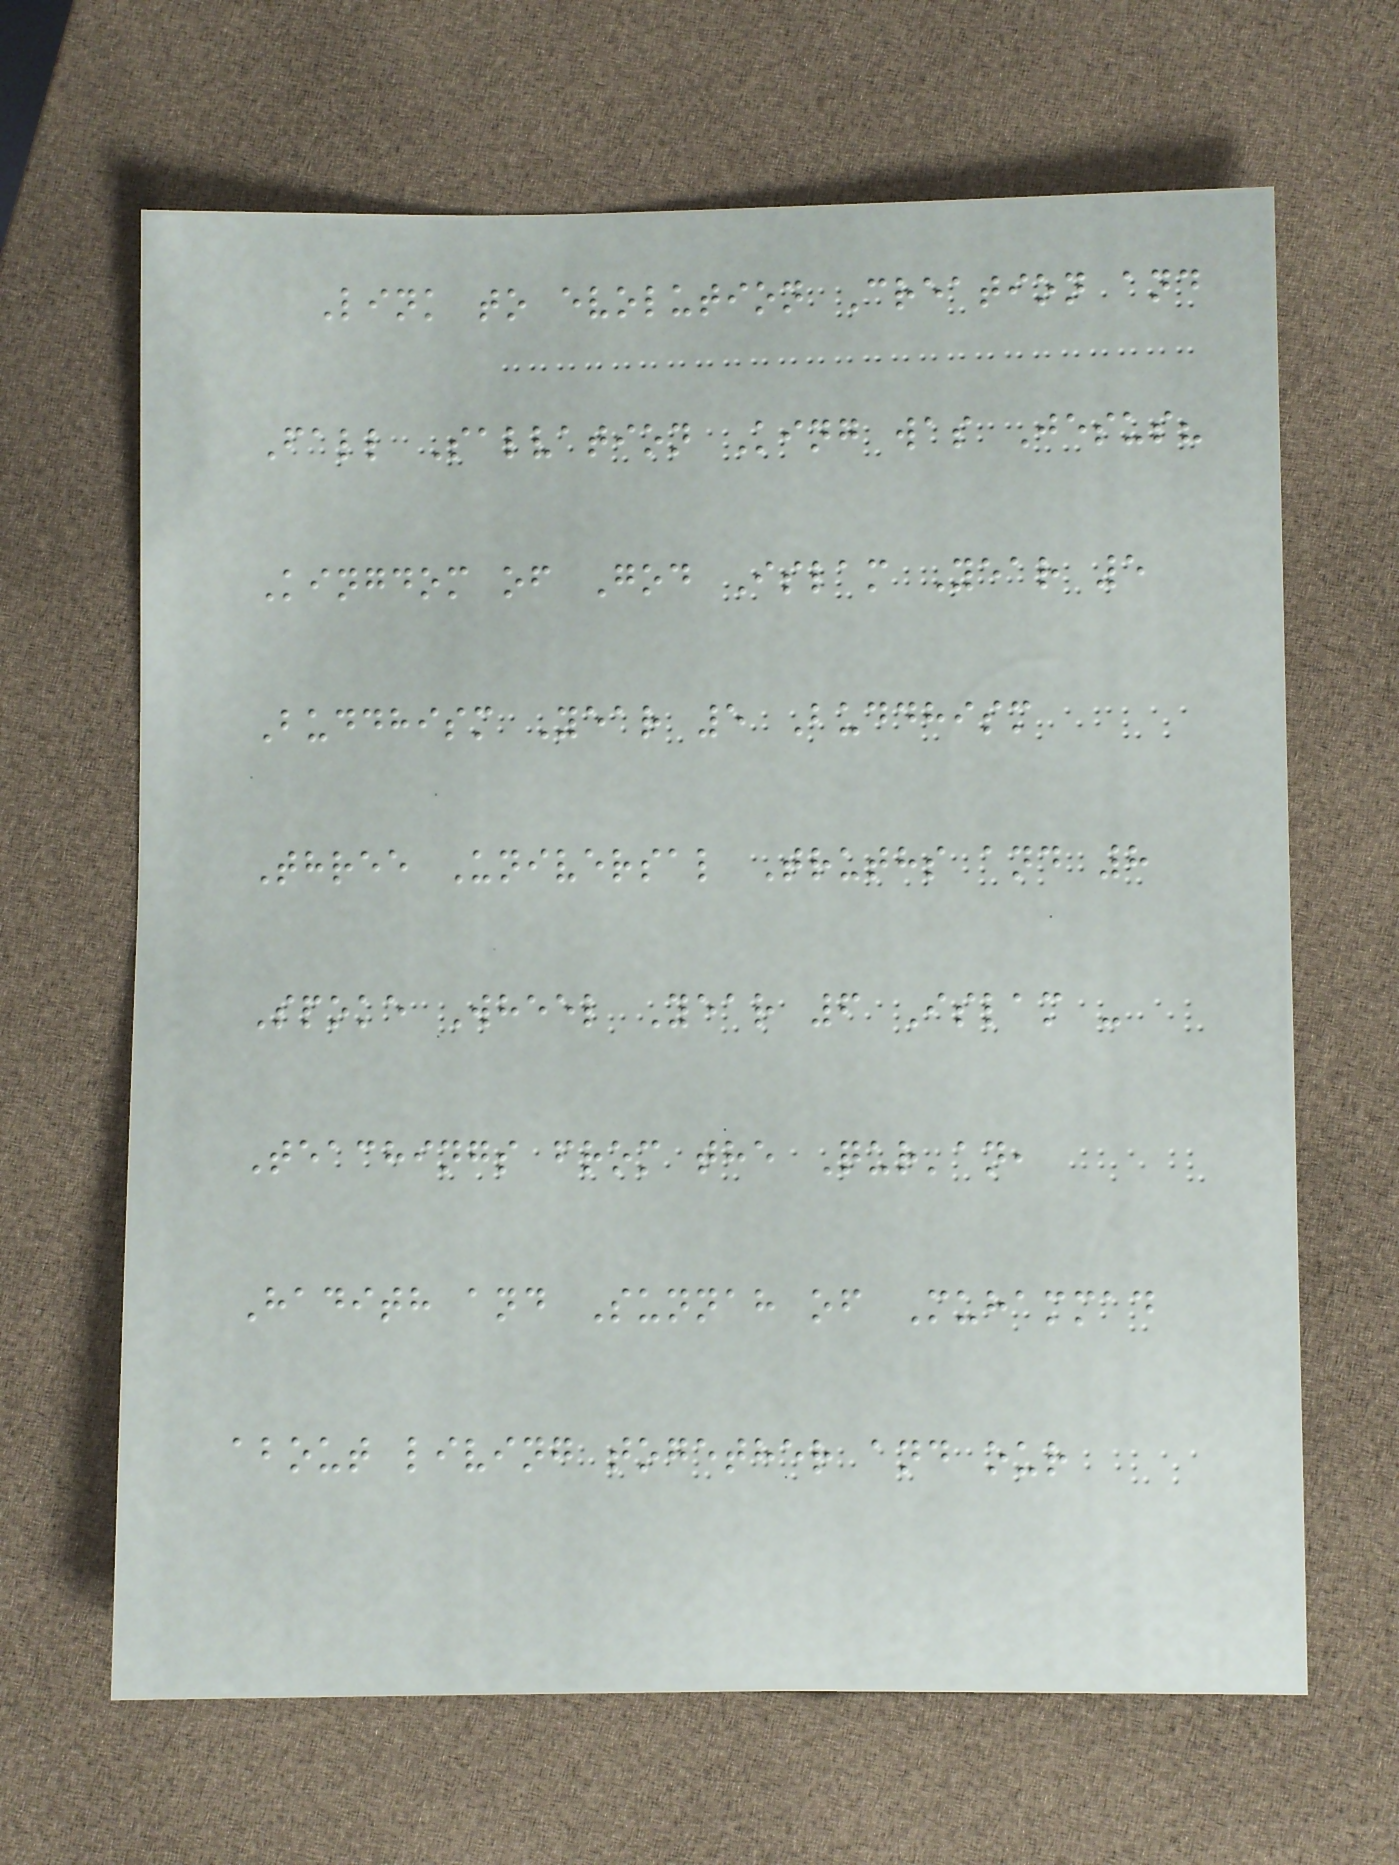Link to evolution Creation and
Fall Salvation King was Jesus?
Kingdom of God Islam Year 5
Buddhism Year 5 Buddhism
Three Universal Truths and 8
Spoke Wheel Year 6 Islam -
Teachings from the Qur'an,
Hadith and Sunnah of Muhammad
about living together and our
